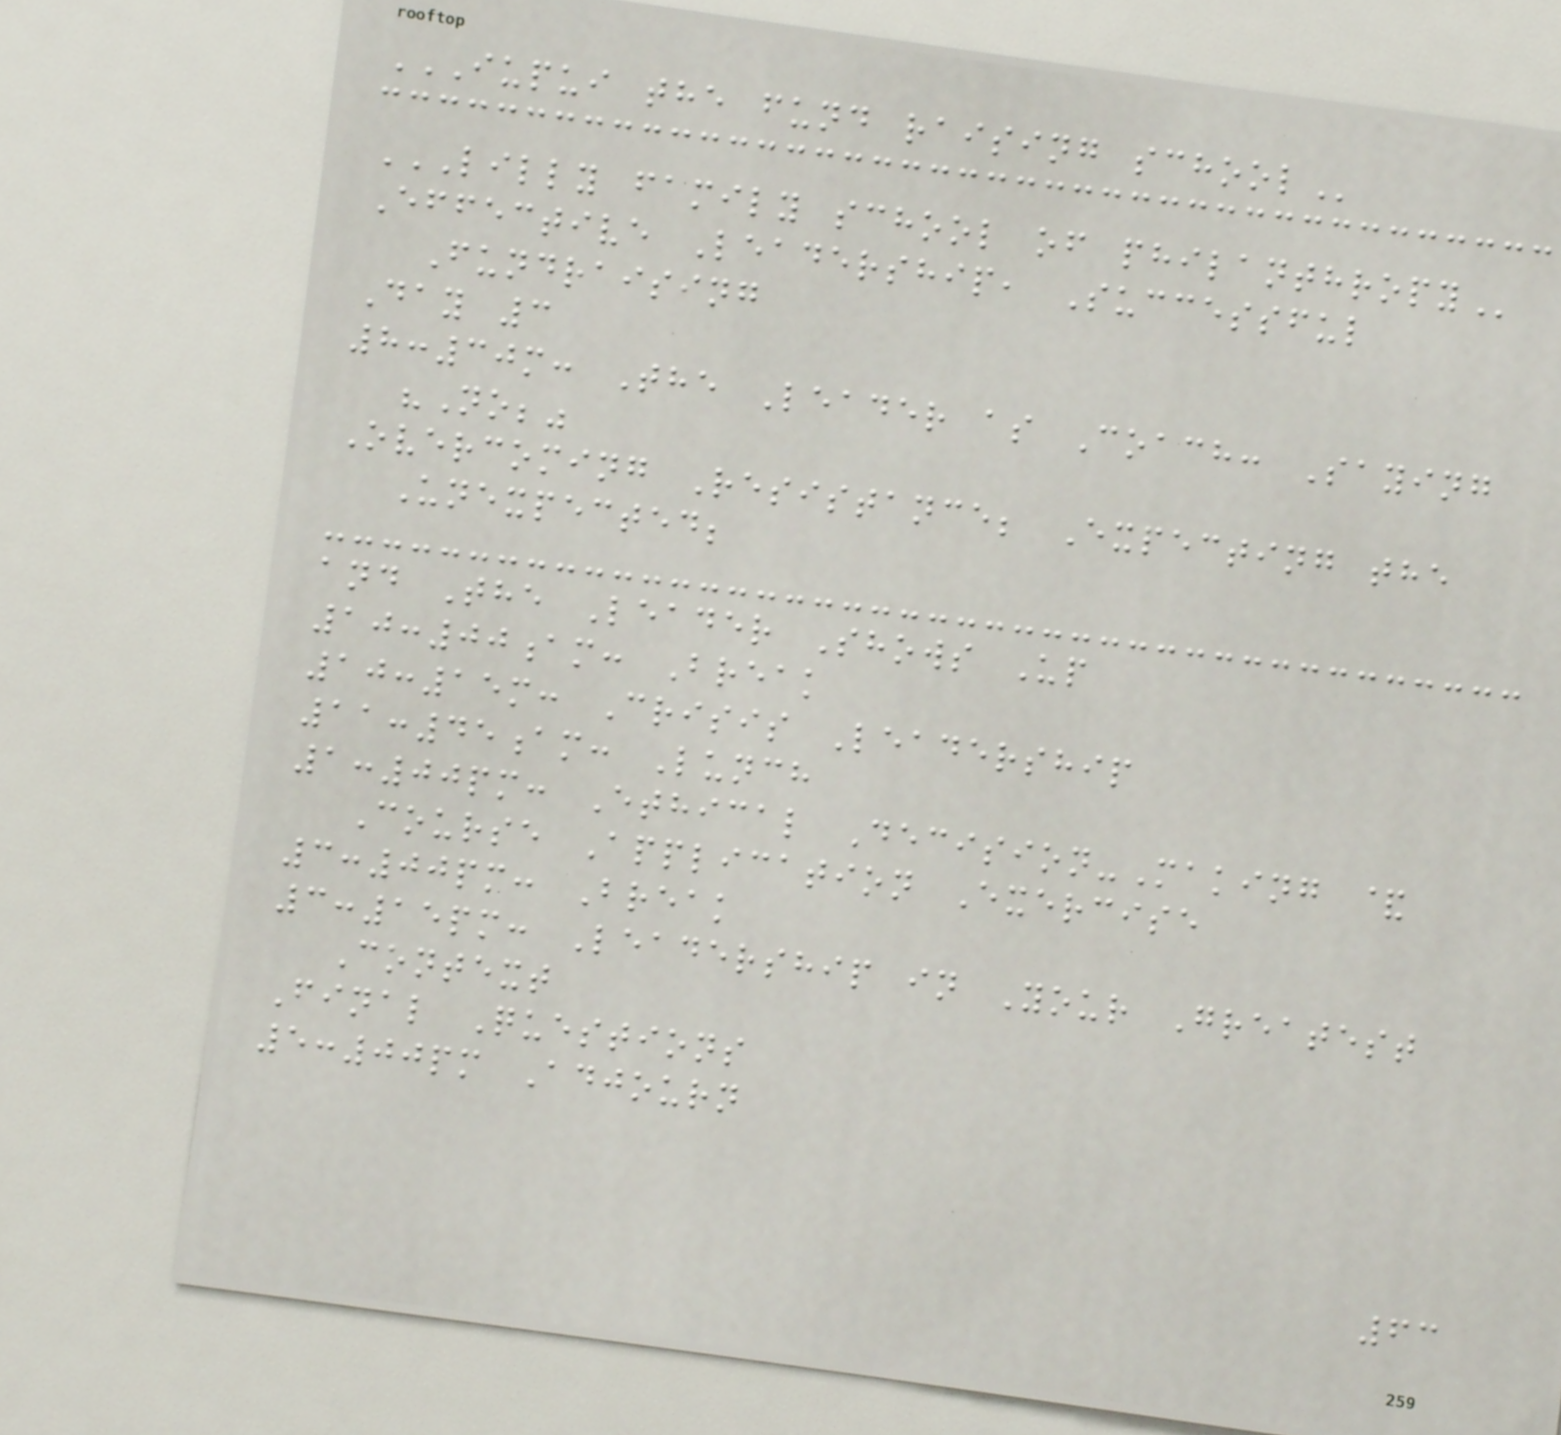IUPUI THE FUND RAISING SCHOOL
LILLY FAMILY SCHOOL OF PHILANTHROPY
Effective Leadership, Successful
Fundraising
Day 3
8:30m: The Leader as Coach: Saying
"No;"
Overcoming Resistance; Expecting the
Unexpected;
and The Leader Shows Up
10:00am: Break
10:15m: Crisis Leadership
11:45am: Lunch
1:00pm: Ethical Decision-Making &
Course Application Exercise
3:00pm: Break
3:15pm: Leadership in Your Greatest
Context
Final Questions
5:00pm Adjourn
63
